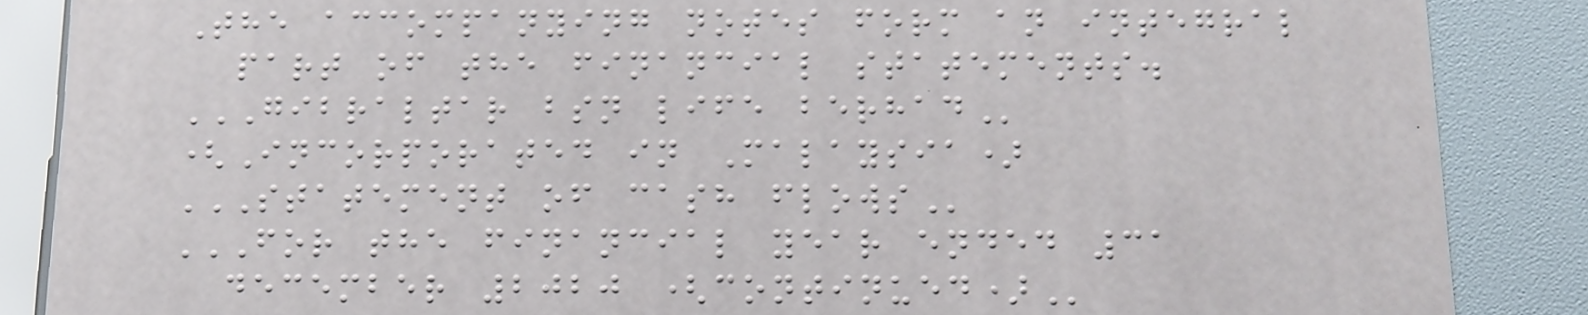The accompanying notes form an integral
part of the financial statements.
GIBRALTAR BSN LIFE BERHAD
(Incorporated in Malaysia)
STATEMENT OF CASH FLOWS
FOR THE FINANCIAL YEAR ENDED 31
DECEMBER 2020 (CONTINUED)
